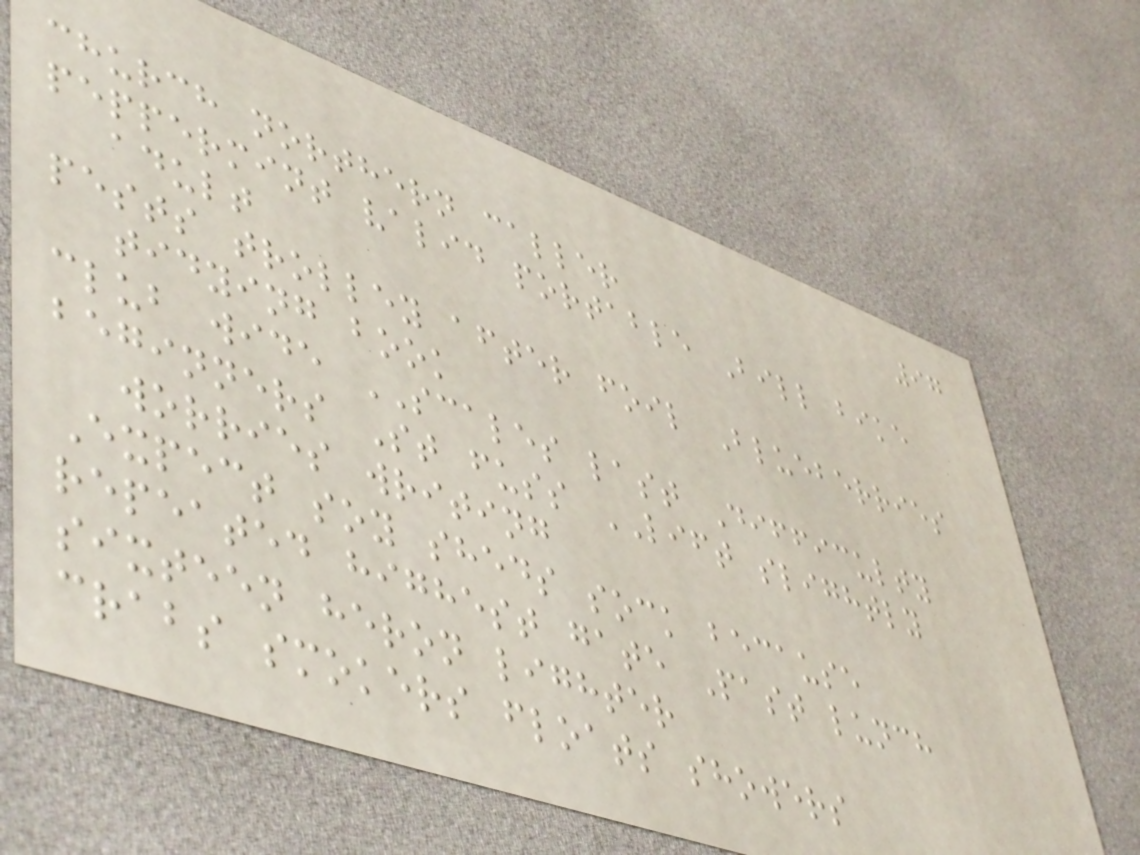97
church northern caller
peppermint valid portable Bill bike
adult
pests trolley after foil Blueberries
tidying book
club wide SCALES last Difficulty
beginners St fuss LIFT slightly
worries writing
Expect soy sheds sock because
repeated highest gate Past lunch
sixteen heron lighter
crabs smokers floats showers
